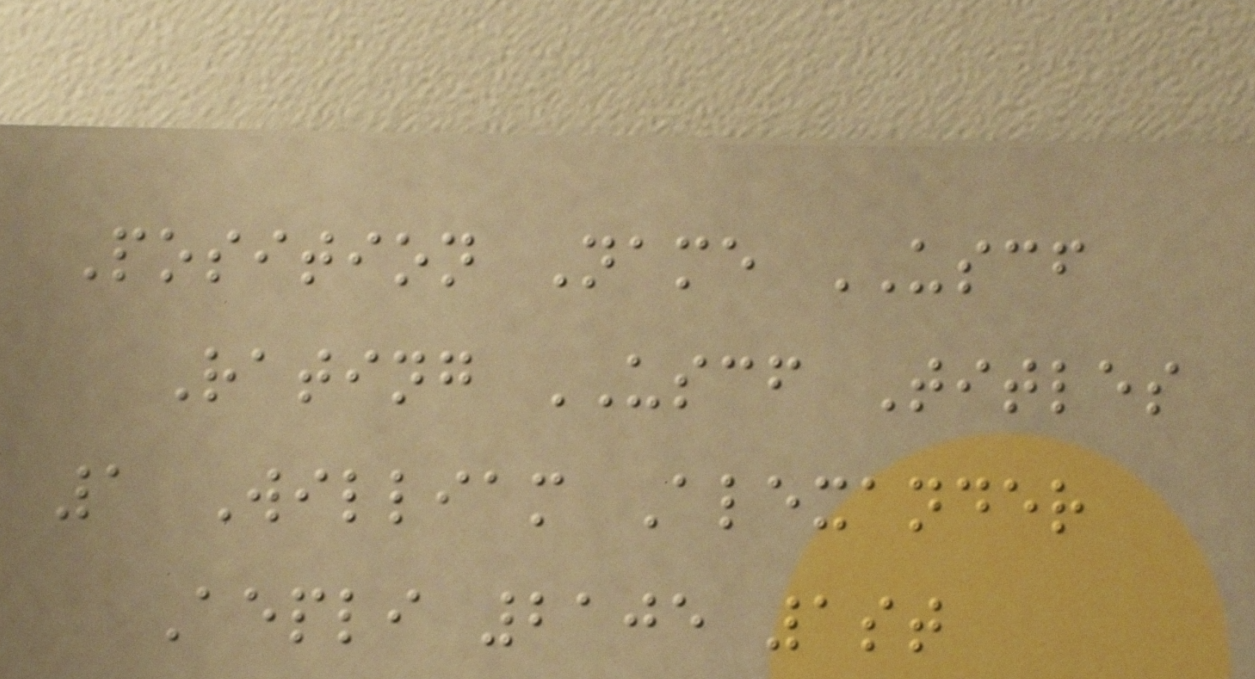Position Name USCF
Rating USCF Titles
1 William Alexander
Aepli 2105 1st
